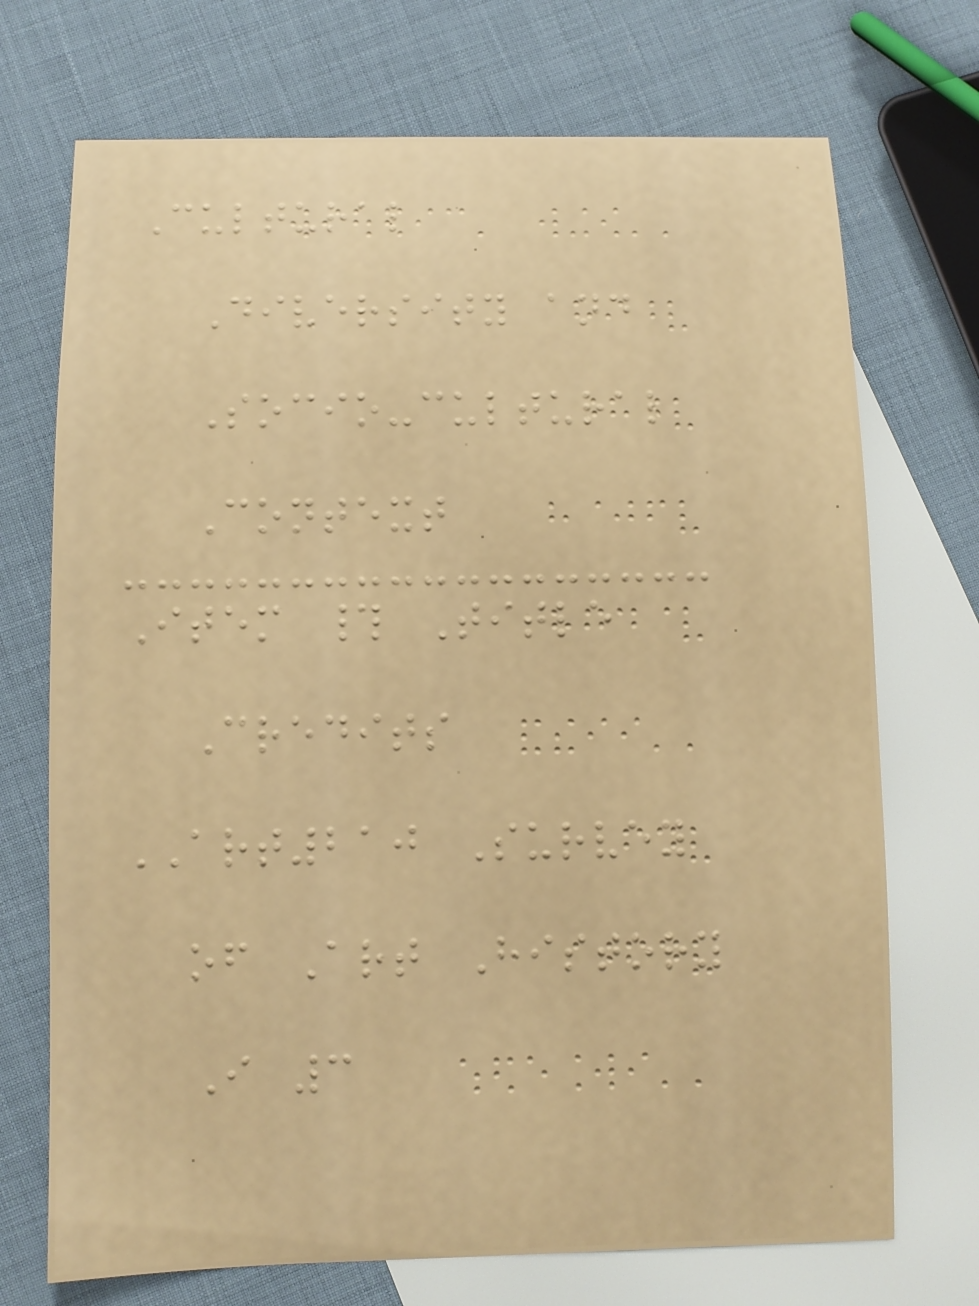Cultural
Diversity and
Socio-cultural
Context
Item # Title
Credits
ART210 Survey
of Art History
I 3
